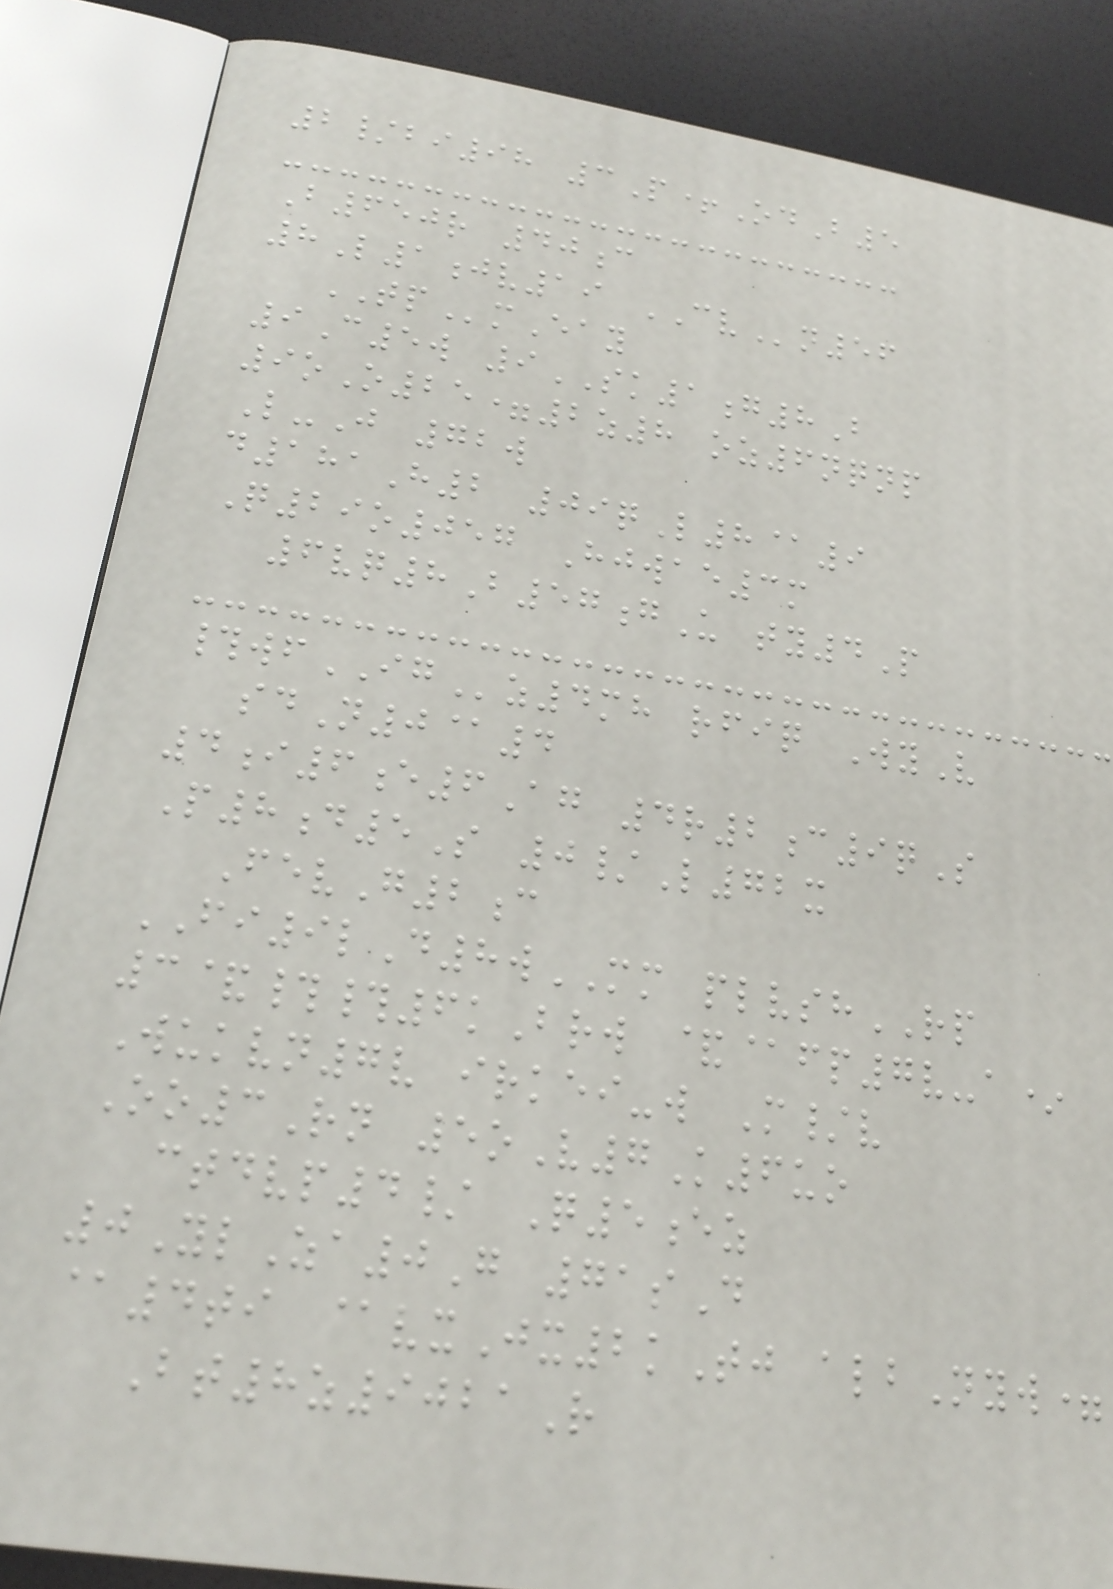2/bi98 3P+OdB5
B650r 40c
8L1jv19 CVn56
TPmEay
9C5w 9SK1g8B
9oO25=2z8 oz6nqnp
L-J 72w
d181H2 09qL8@9
Q29o057 Hjwae3m
6vq8B57gU ty4P
#wfIGz4mh rfiq WyV
sdN0@4
4i6e6Ag 4r2c9qS
P8d5S 0/L72x
FevG2c
FI9lD8wMM plvshRP
3&##6kBrw &@fp7v-a*
Wukvn7v irkei-w M/v
Oo3Rn 5oV7K6uo
ctdvp4/ Q5ez
0YlZa0G 71sD
@4ti @vxJx2kTj albNyw=
Bt8z9021R
